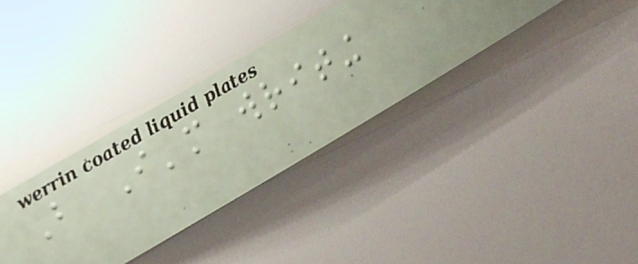But I'm writing
